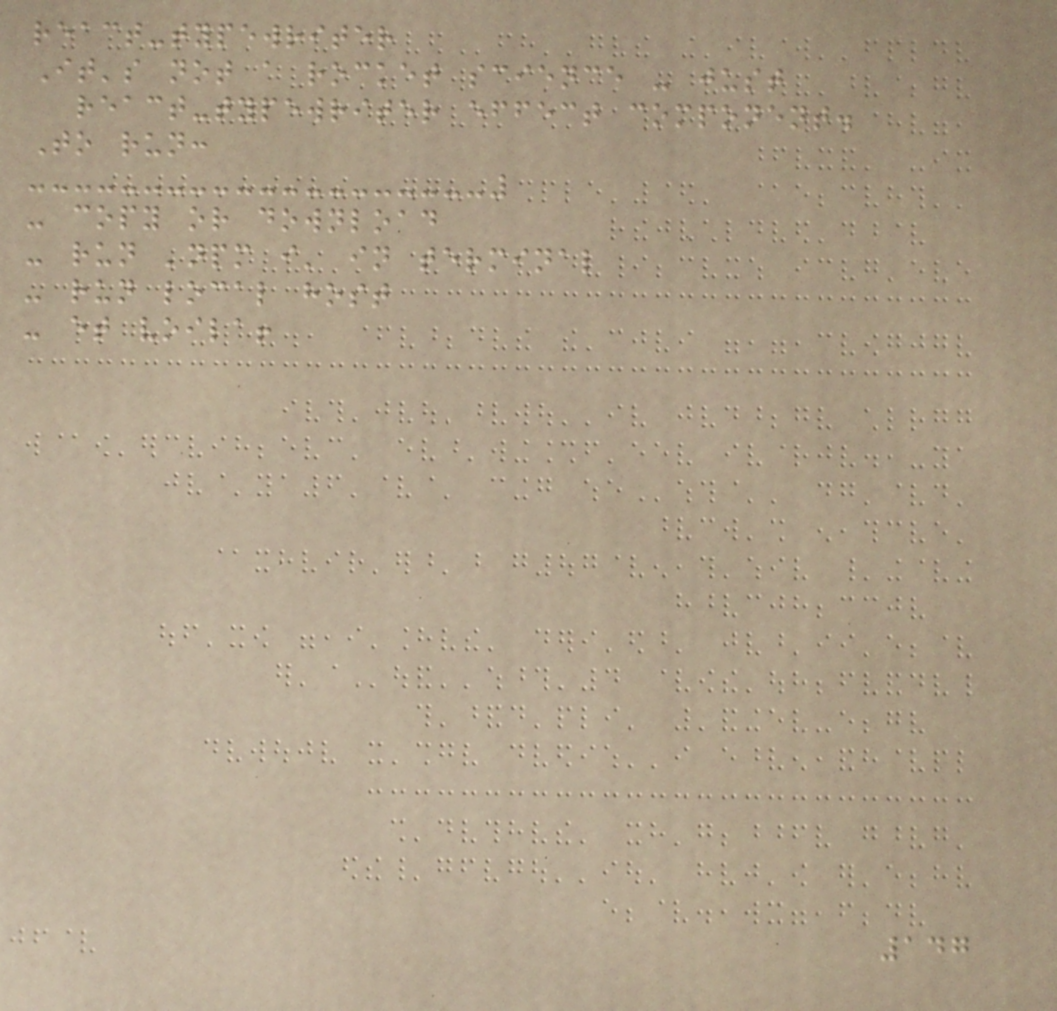react-typewriter
It's not a rocket science - just
react-typewriter effect component.
To run:
- copy or download
- run 'npm i' in terminal
- run local host
- et voila!
147
